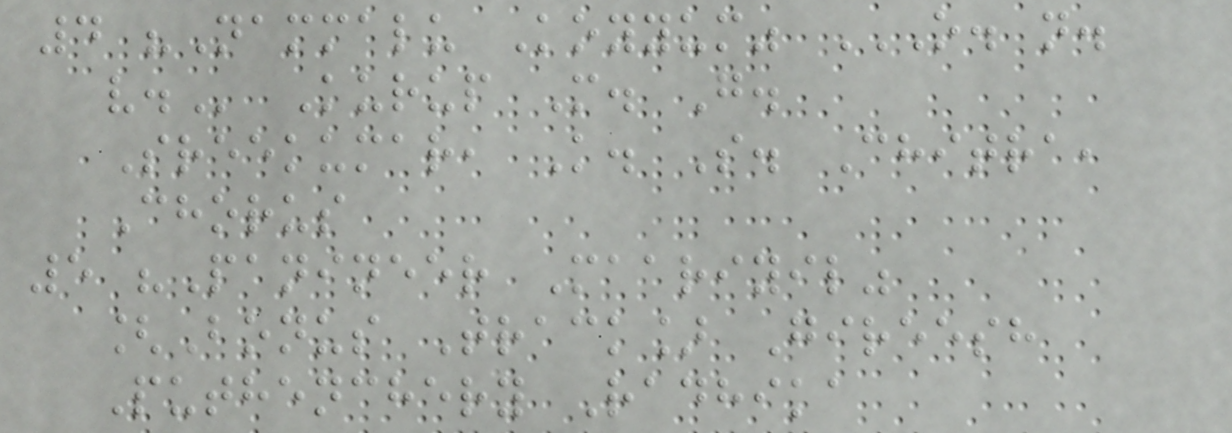4 "Nammalu Koyyum" O. N.
V. Kurup M. G.
Sreekumar, K. S. Chitra,
Chorus
5 "Panineer Maariyil"
[Bonus Track] Gireesh
Puthenchery Radhika
